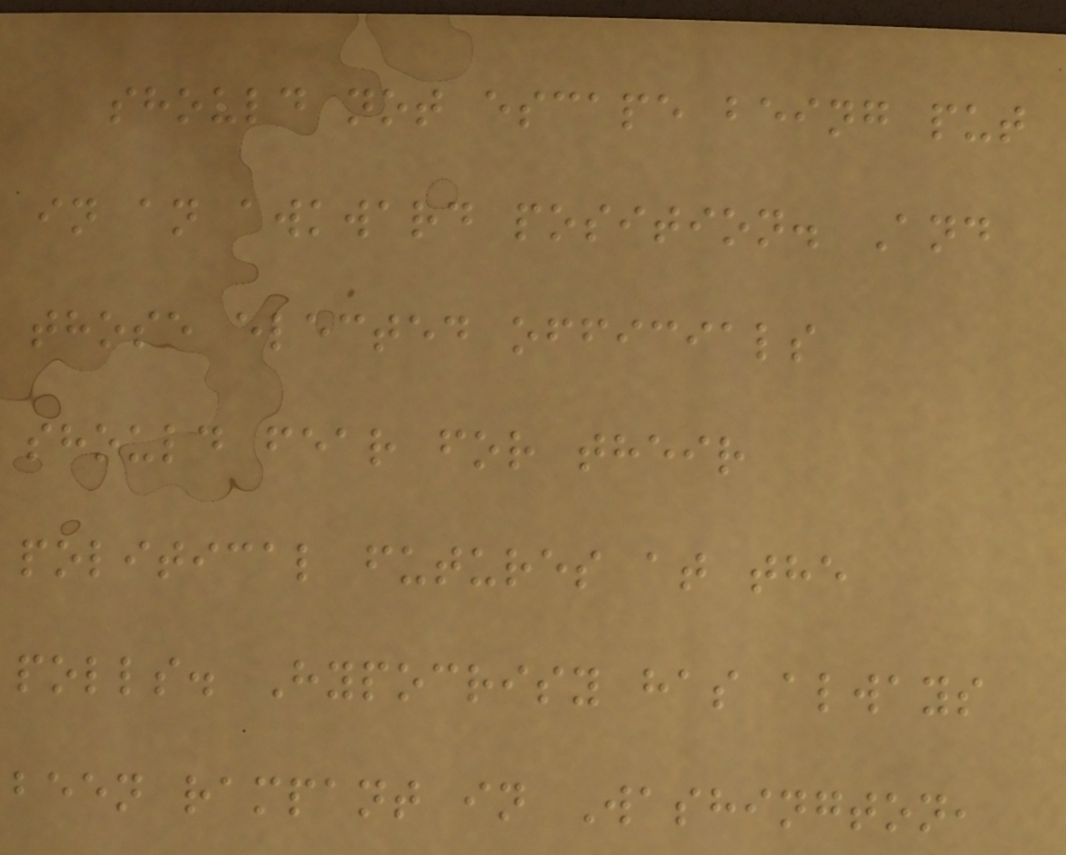should not escape being put
in an awkward position. And
those elected officials
should fear for their
political futures at the
polls. Hypocrisy has always
been rampant in Washington,
